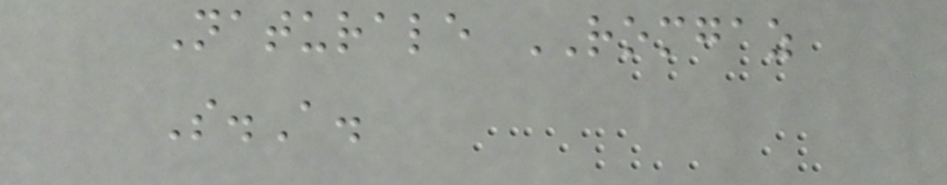Naturale ROMGAZ
S.A.
